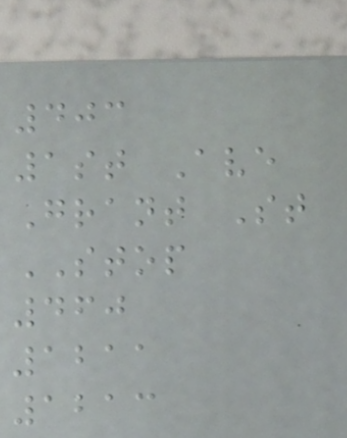403
1st Ave
Grant St
STOP
460
1211
1213
